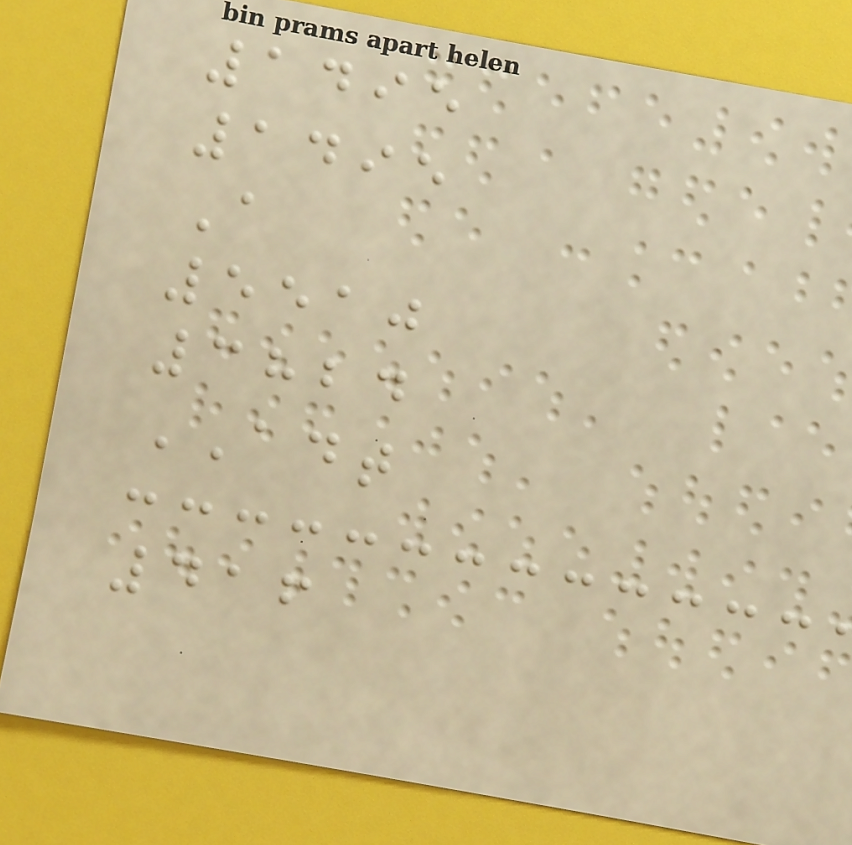1495
1495
A
5510
3824
ADT
416
